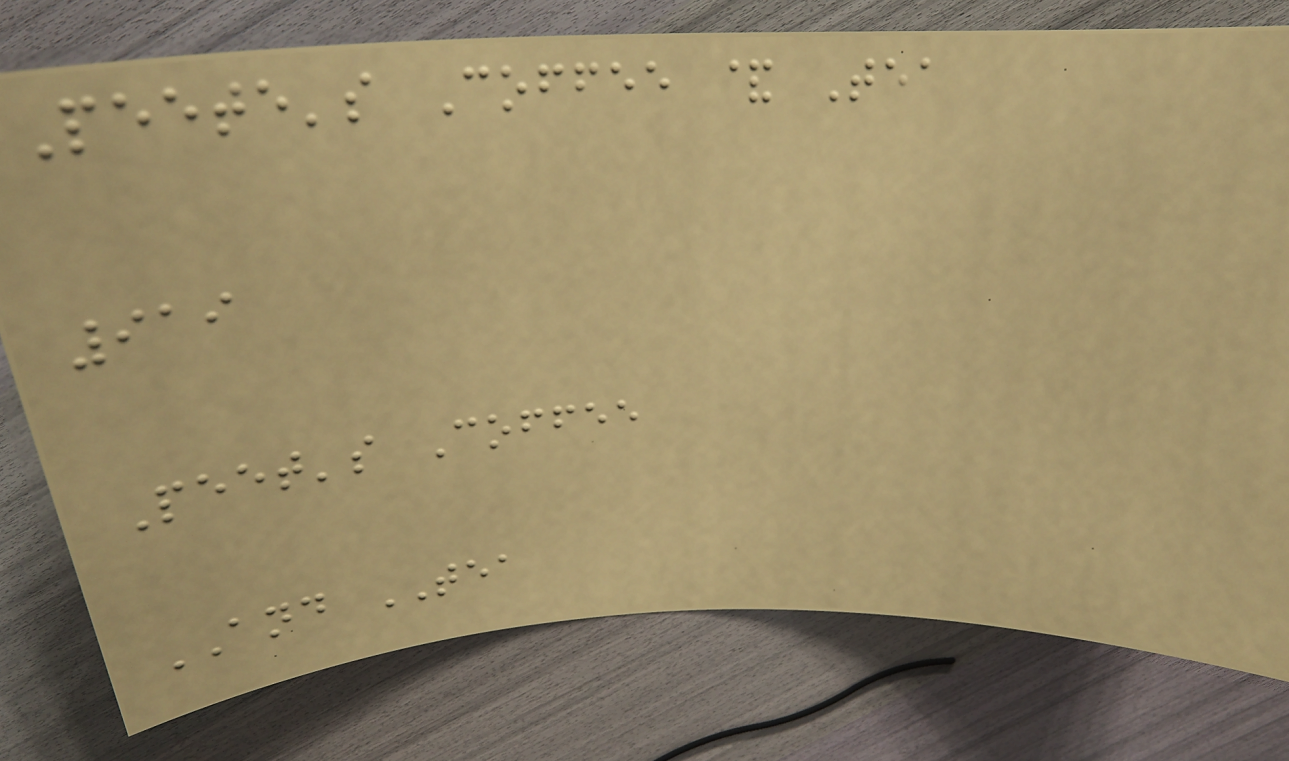Peete's Coffee & Tea
919
Peet's Coffee
AND TEA
